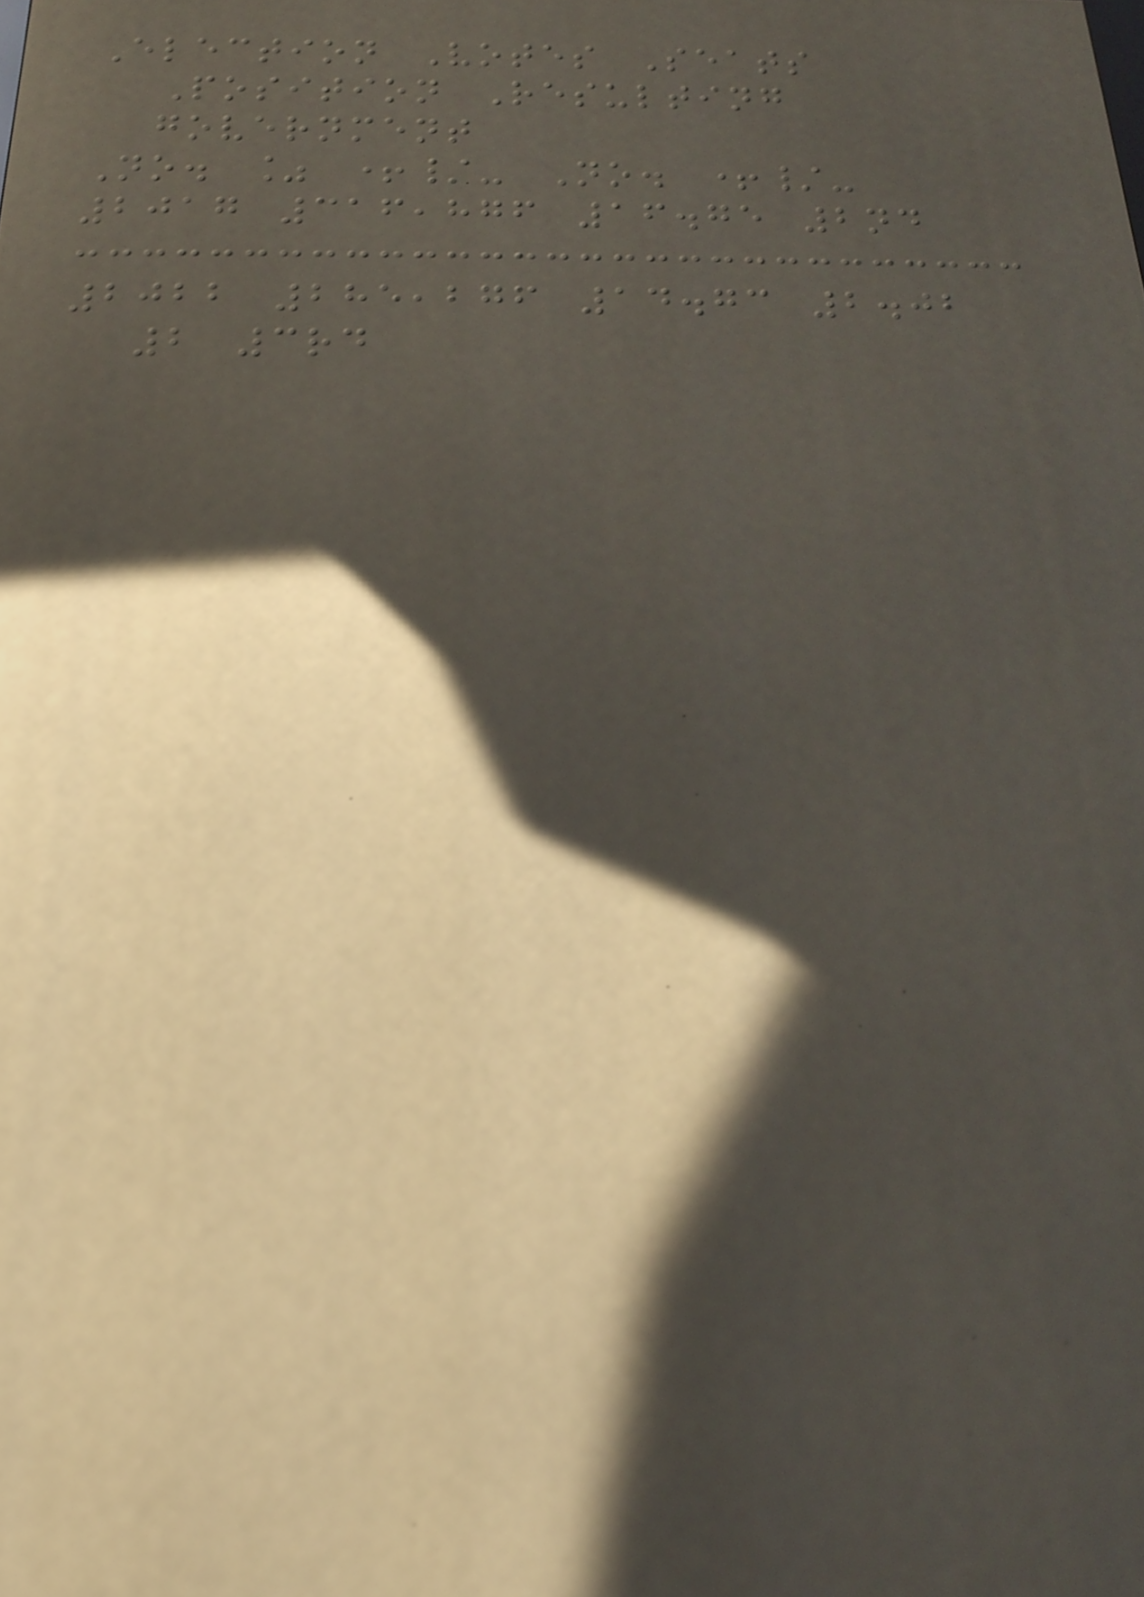Election Votes Seats
Position Resulting
government
No. % +/- No. +/-
2017 316,876 16.75 2nd
2022 285,276 14.73 2.02
2 3rd
